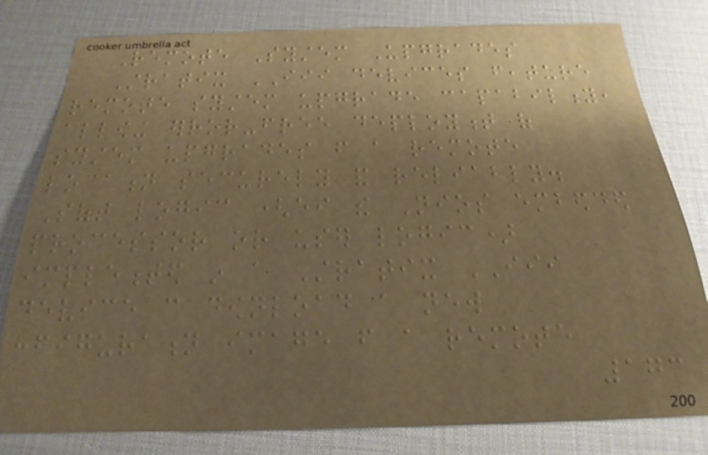Remote System Upgrades
Stratix III devices feature
remote system upgrade capability,
allowing error-free deployment of
system upgrades from a remote
location securely and reliably.
Soft logic (either the Nios embedded
processor or user logic)
implemented in a Stratix III
device can download a new
configuration image from a remote
173
